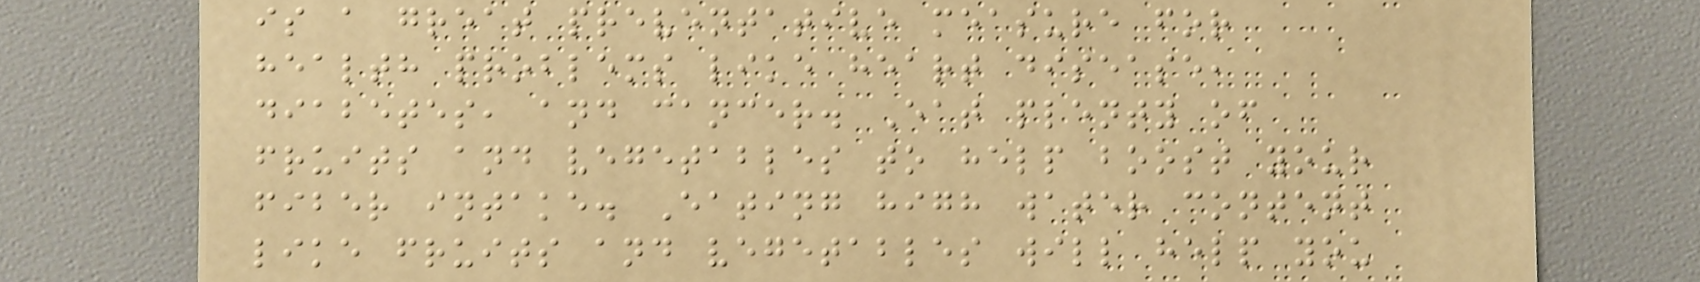is a great preventative measure for
health problems like heart disease,
diabetes, and cancer. Eat plenty of
fruits and vegetables to help boost your
fiber intake. Eating high water content
like fruits and vegetables will help you
